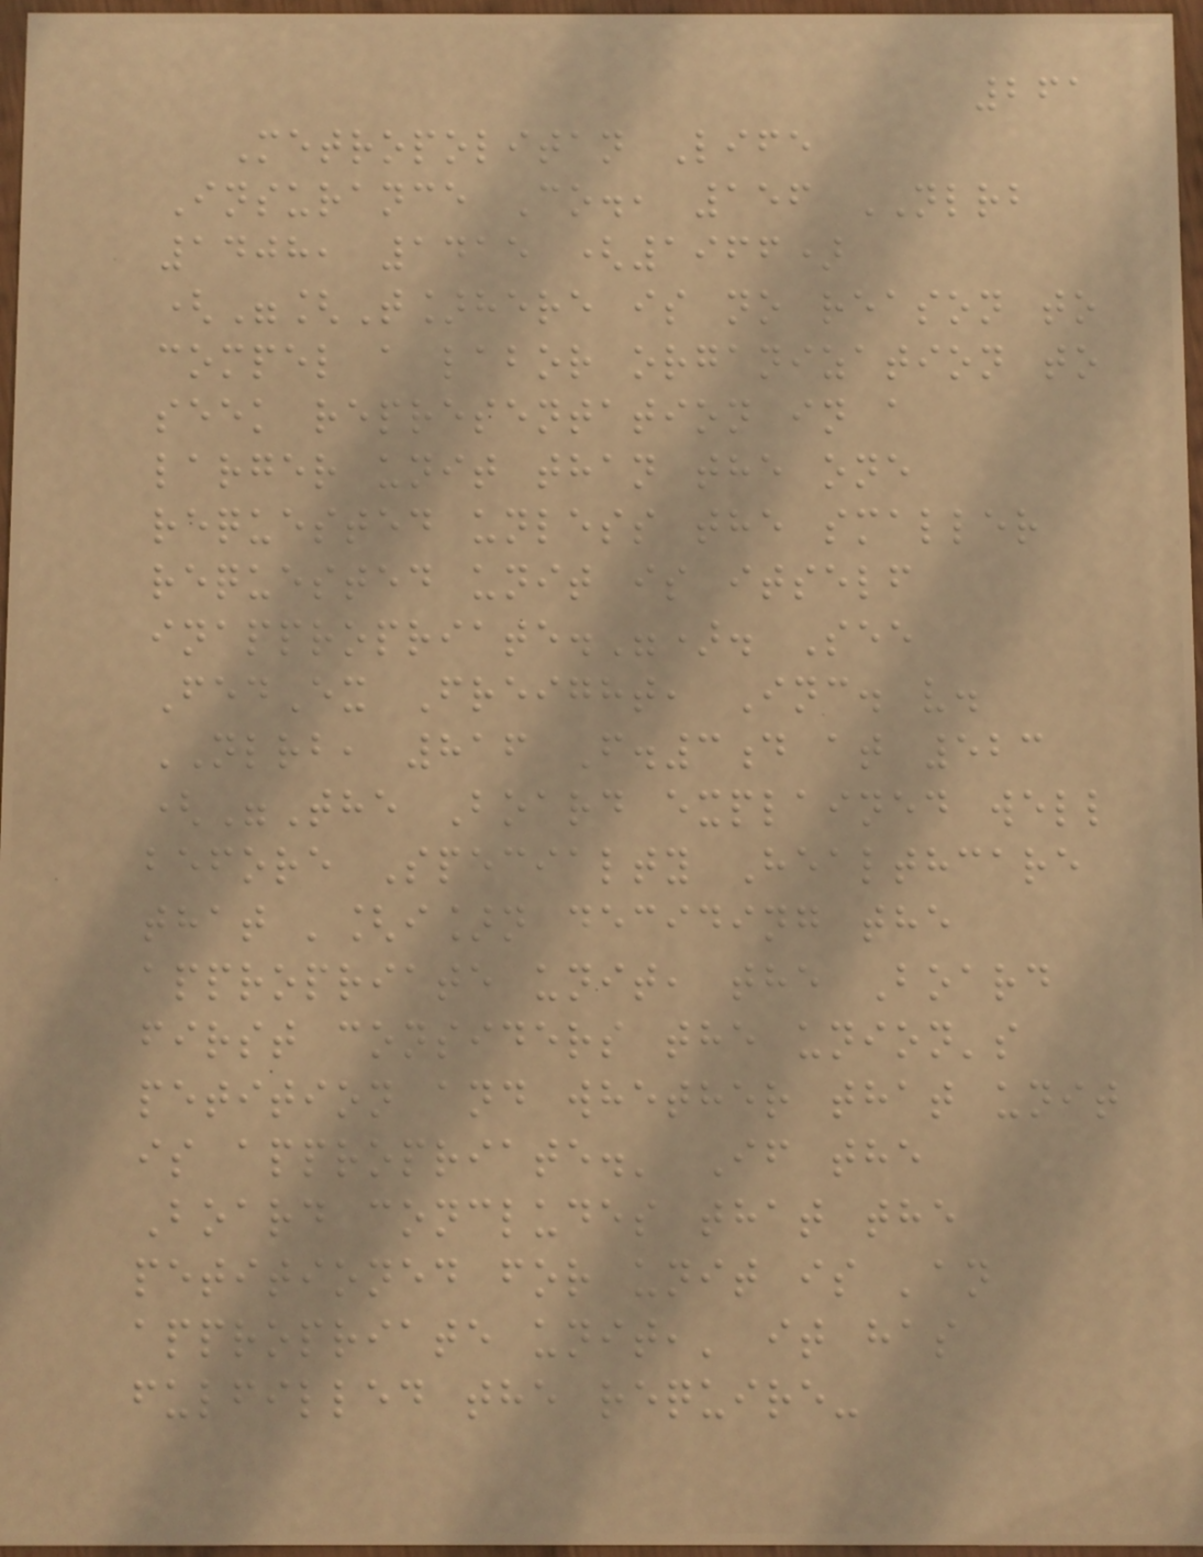261
Metropolitan Life
Insurance Co., 156 NLRB
1408, 1415 (1966)
("[T]here is no reason to
compel a labor organization to
seek representation in a
larger unit than the one
requested unless the smaller
requested unit is itself
inappropriate."). See
FedEx Freight, Inc. v.
NLRB, 816 F.3d at 523
("The Board explained well
before Specialty Healthcare
that '[i]n deciding the
appropriate unit, the Board
first considers the union's
petition and whether that unit
is appropriate.' If the
Board concludes that the
petitioned for unit is 'an
appropriate unit,' it has
fulfilled the require-
